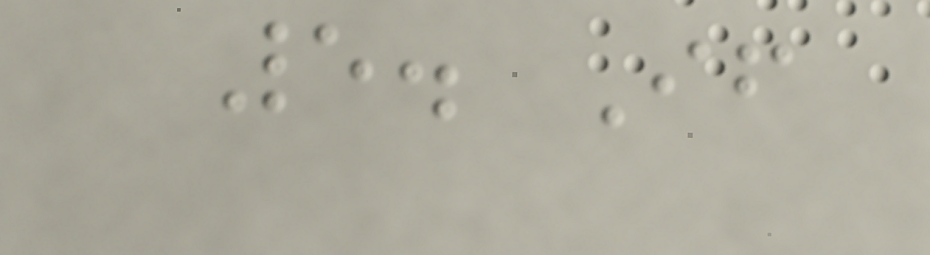5. If
